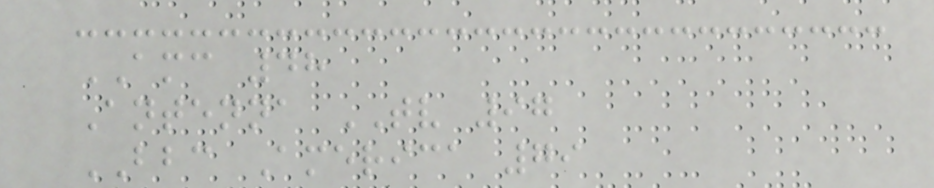AMC 48
Antenna TV 97
BBC America 79
